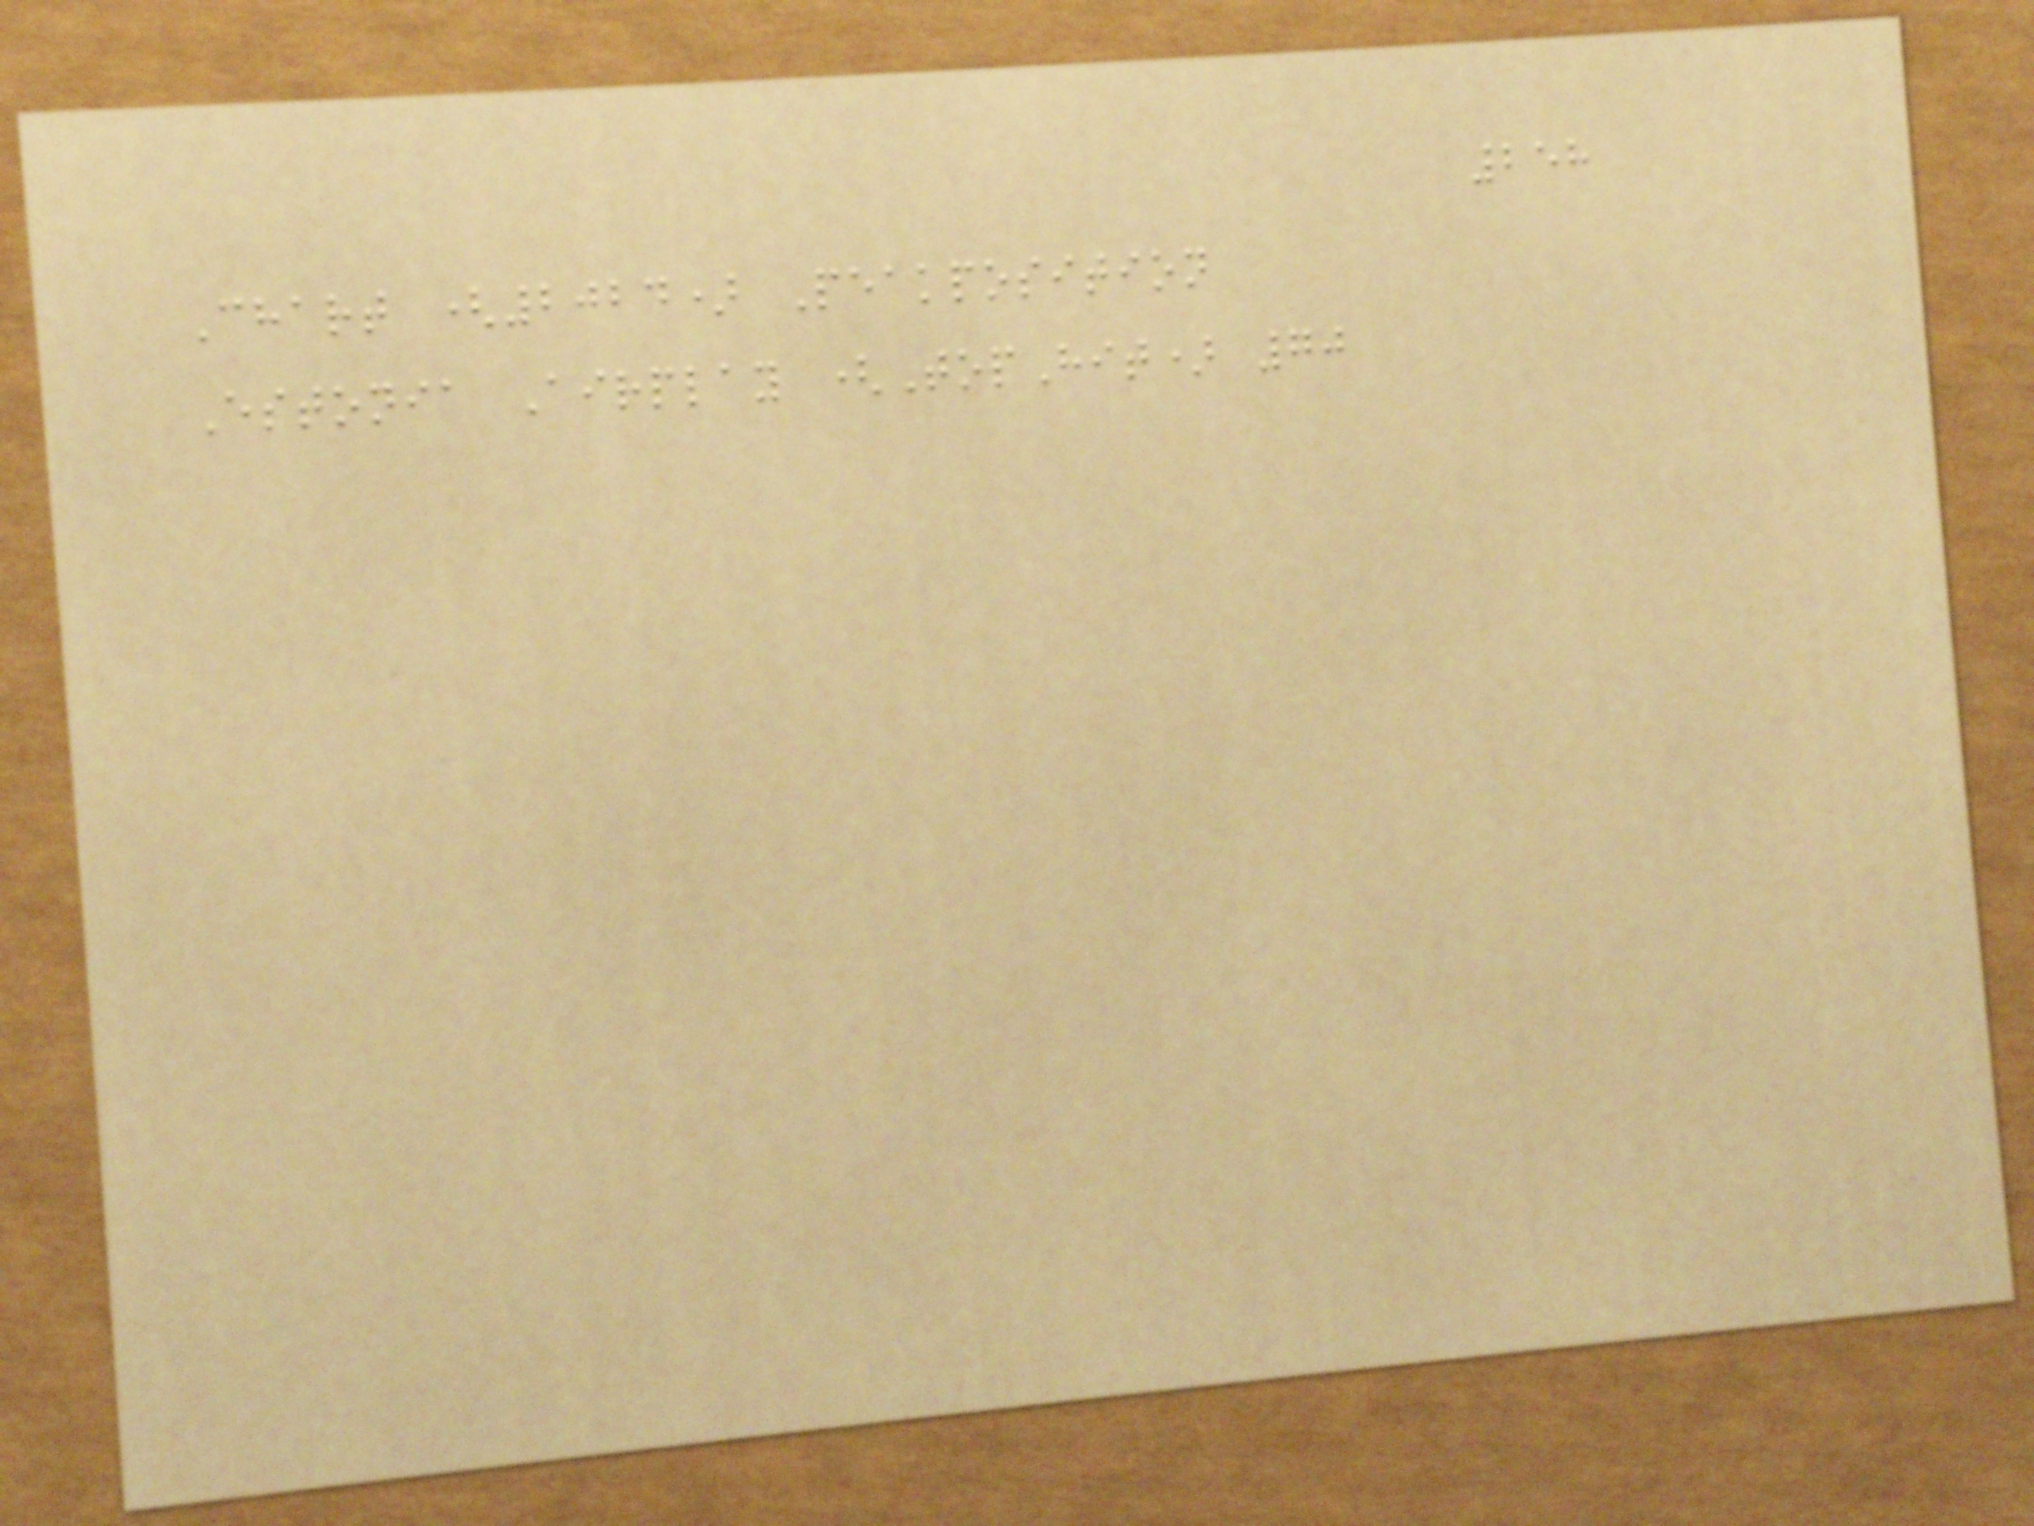258
Chart (2024) Peakposition
Estonia Airplay (TopHit) 70
